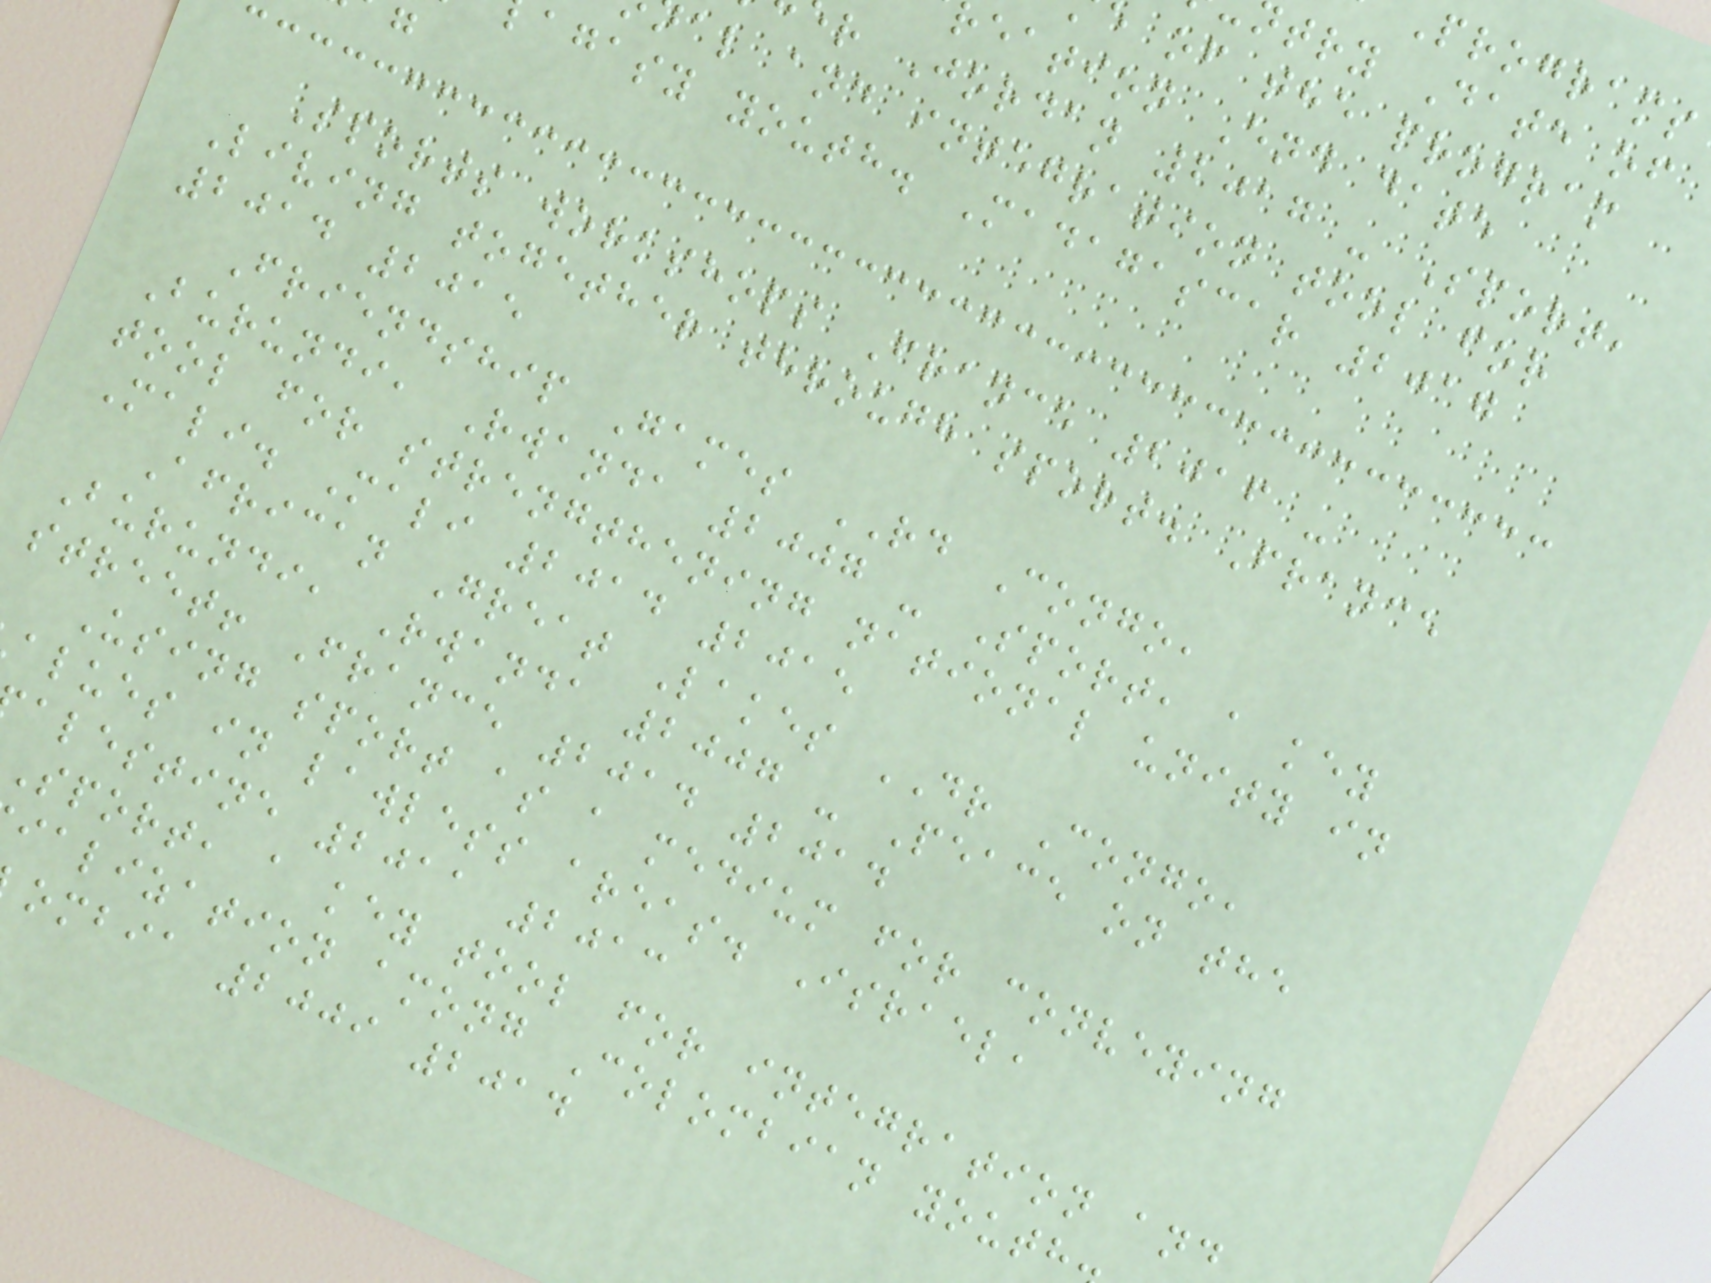try Date of
of the program
eation End date
r Jordan 2017 - Sport,
al and integration tool for
agasy youth. Madagascar 2017
Sports workshops France 2016 -
Living together through sport. France
2014 2015
Friendship Games RD Congo,
Burundi, Rwanda 2007 - Sport, a key
tool for strengthening national unity in
Mali. Mali 2014 2015
African Great Lakes DR Congo,
Burundi, Rwanda 2007 - Peace on the
street! France 2014 2014
Using sport as a medium for conveying
alues in lawless areas. Israel,
alestine 2011 2013
Sport, a key tool for integration and
ialization among Colombian youth
ombia 2009 2014
